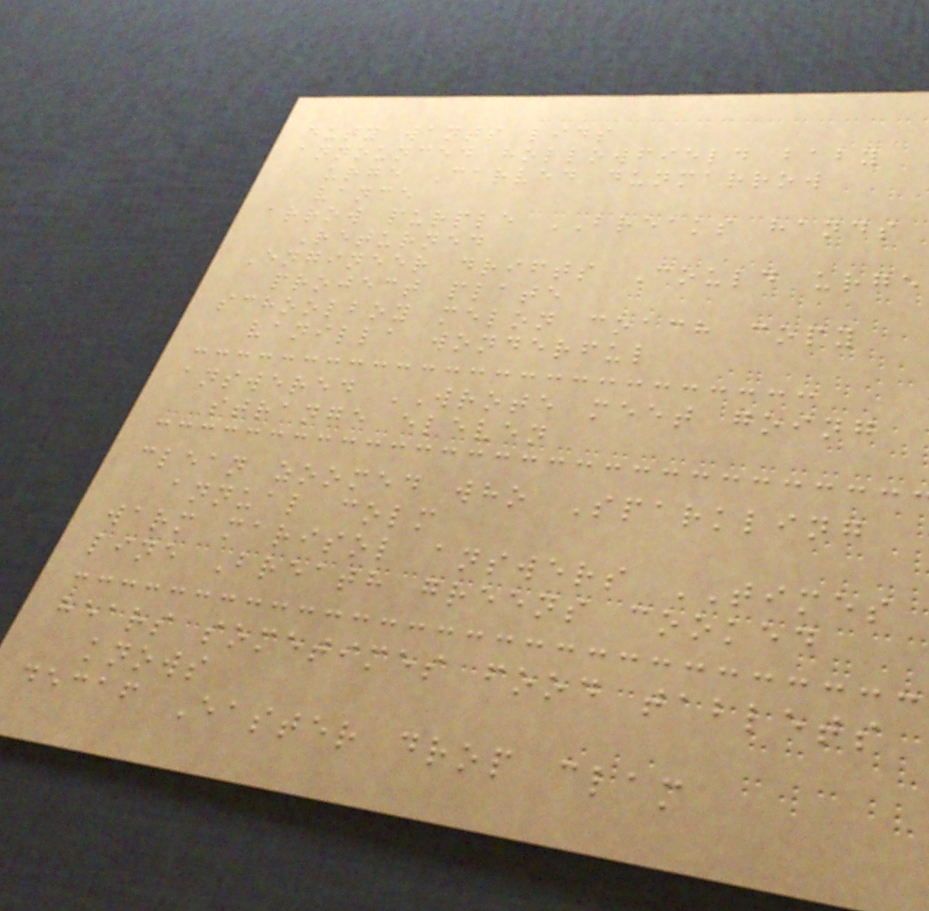duty wants lids
announced hollowfield baby
urge Carved dunmarrow
vance
arrow purple BREAKS hands
Returned
Engineer drifts Could urge
project plate
schoolboy melon coach copy
vanilla wonderful
answered WROTE meet going
strange eleven
clean zoomed who Sparkling
annual colm
warm marisol answers TIMES
line Breath greens cooked
hears sometimes food tablets
knows
decaf Easter drop clam
